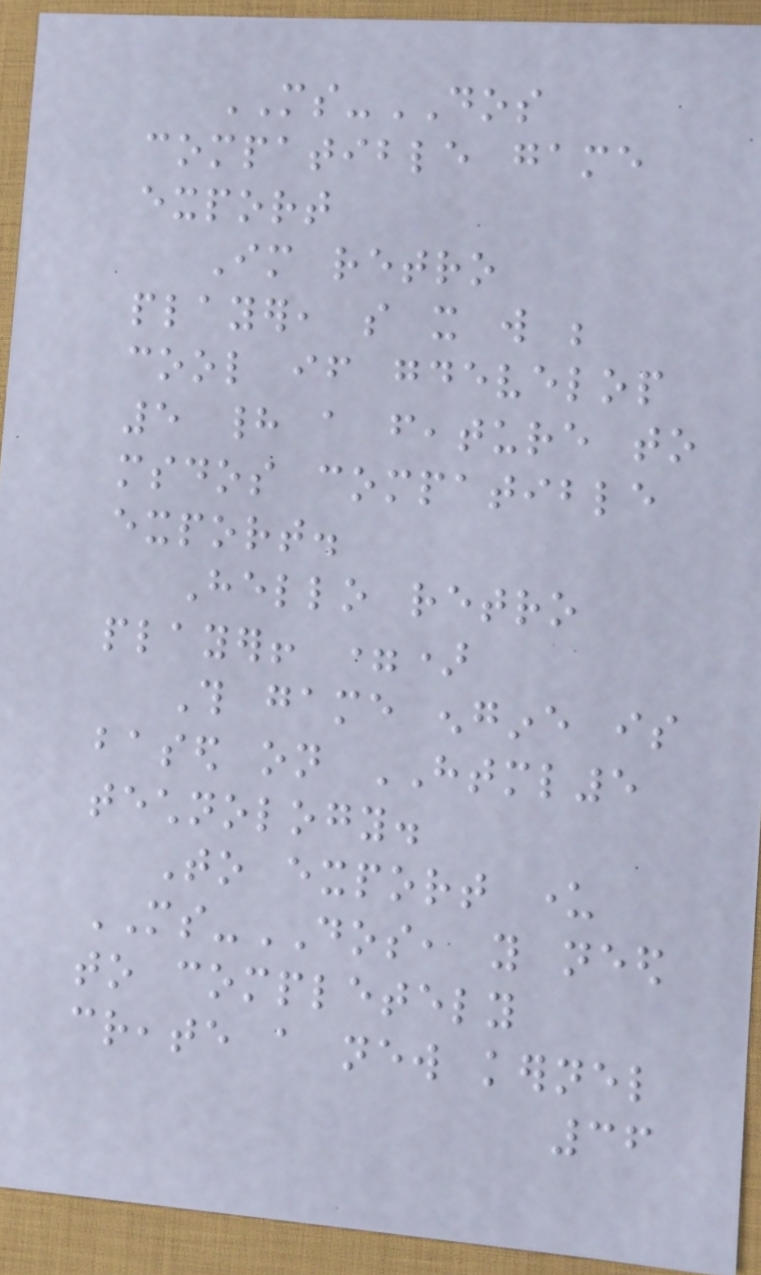MS-DOS
compatible game
export
Im retro
player, so it will be
cool if gdevelop
5 had a feature to
msdos compatible
export.
Hello retro
player! =)
This game engine is
based on HTML5
technology.
To export under
MS-DOS, you need
to completely
create a new kernel
36
